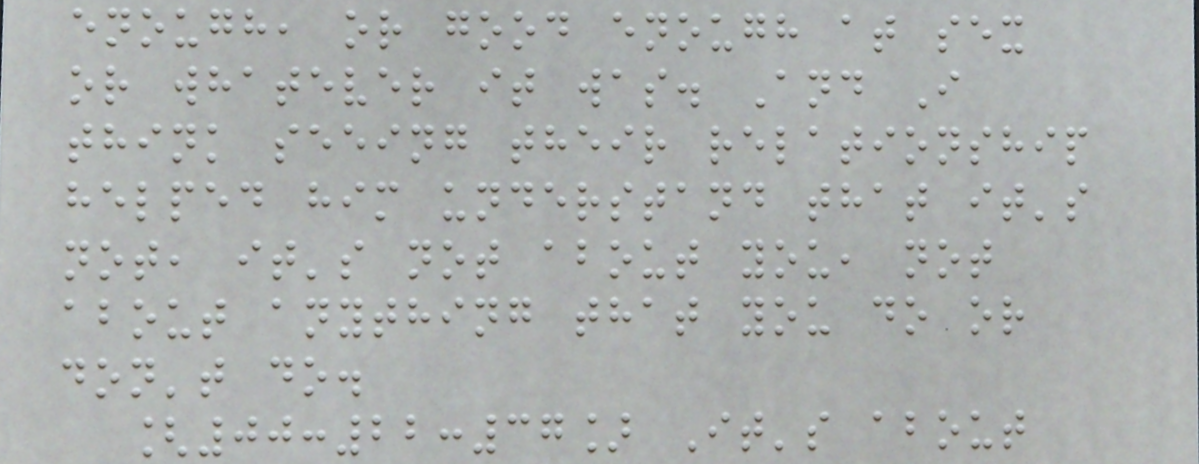enough, or good enough at sex
or whatever it was. And I
think seeing their relationship
helped him understand that it's
not, it's not about you, not
about anything that you do or
don't do.
[00:22:37] It's about
